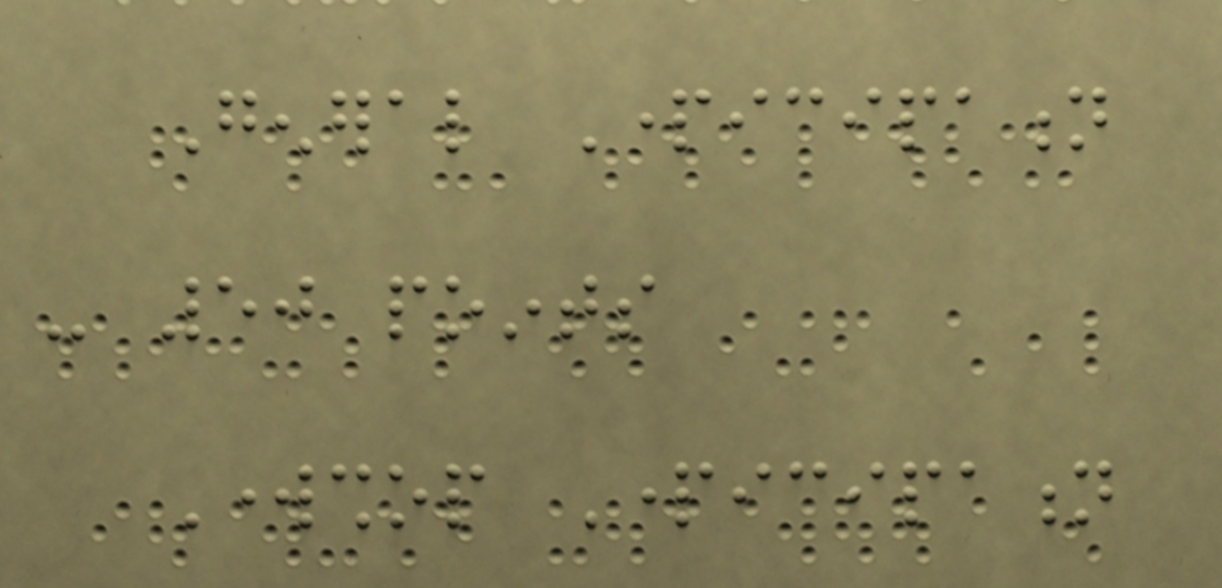General Participation
- 50 points
Workshop Participation
